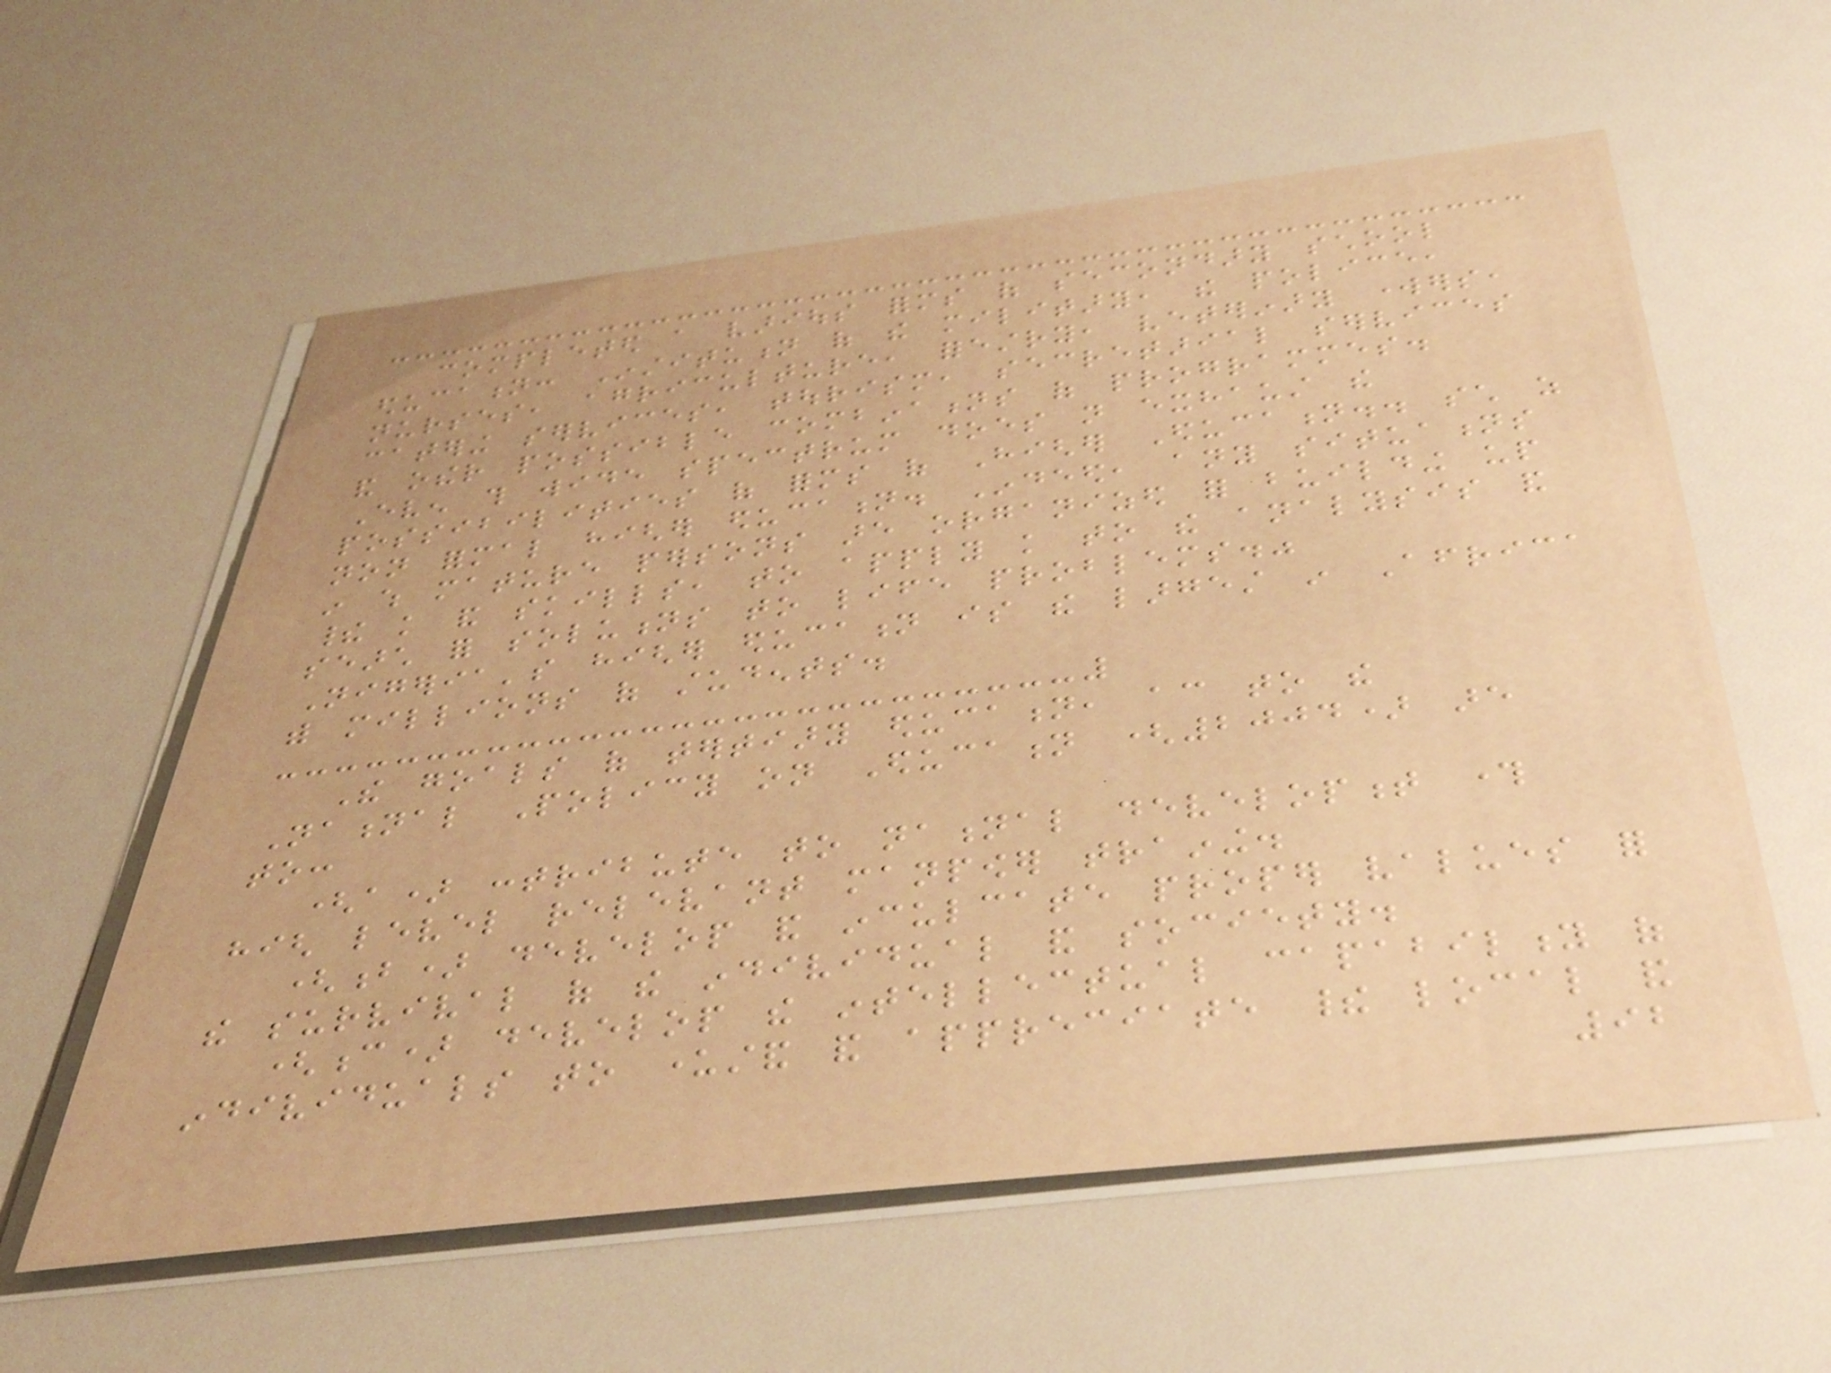completed a various forms of secondary school
education: Institution of the military, the police,
nurses, agriculture, forestry, veterinary workers,
catering services, tourism, secretarial services
and other possible combinations of programmes.
Even this wide spectrum does not exhaust the
possibilities of forms of Higher Education.. such as
non formal higher education. Indeed, any situations
in which mature persons are organized for building up
their knowledge and skills, to apply knowledge to the analysis and
search for solutions to life problems."
Nigeria's higher education is the largest in Africa
with millions of students.
The goals of tertiary education, according to the
National Policy on Education (2004) are
to:
(a) contribute to national development through
high level relevant manpower training.
(b) develop and inculcate proper values for
the survival of the individual and society.
(c) develop the intellectual capability of
individuals to understand and appreciate their local and
92
